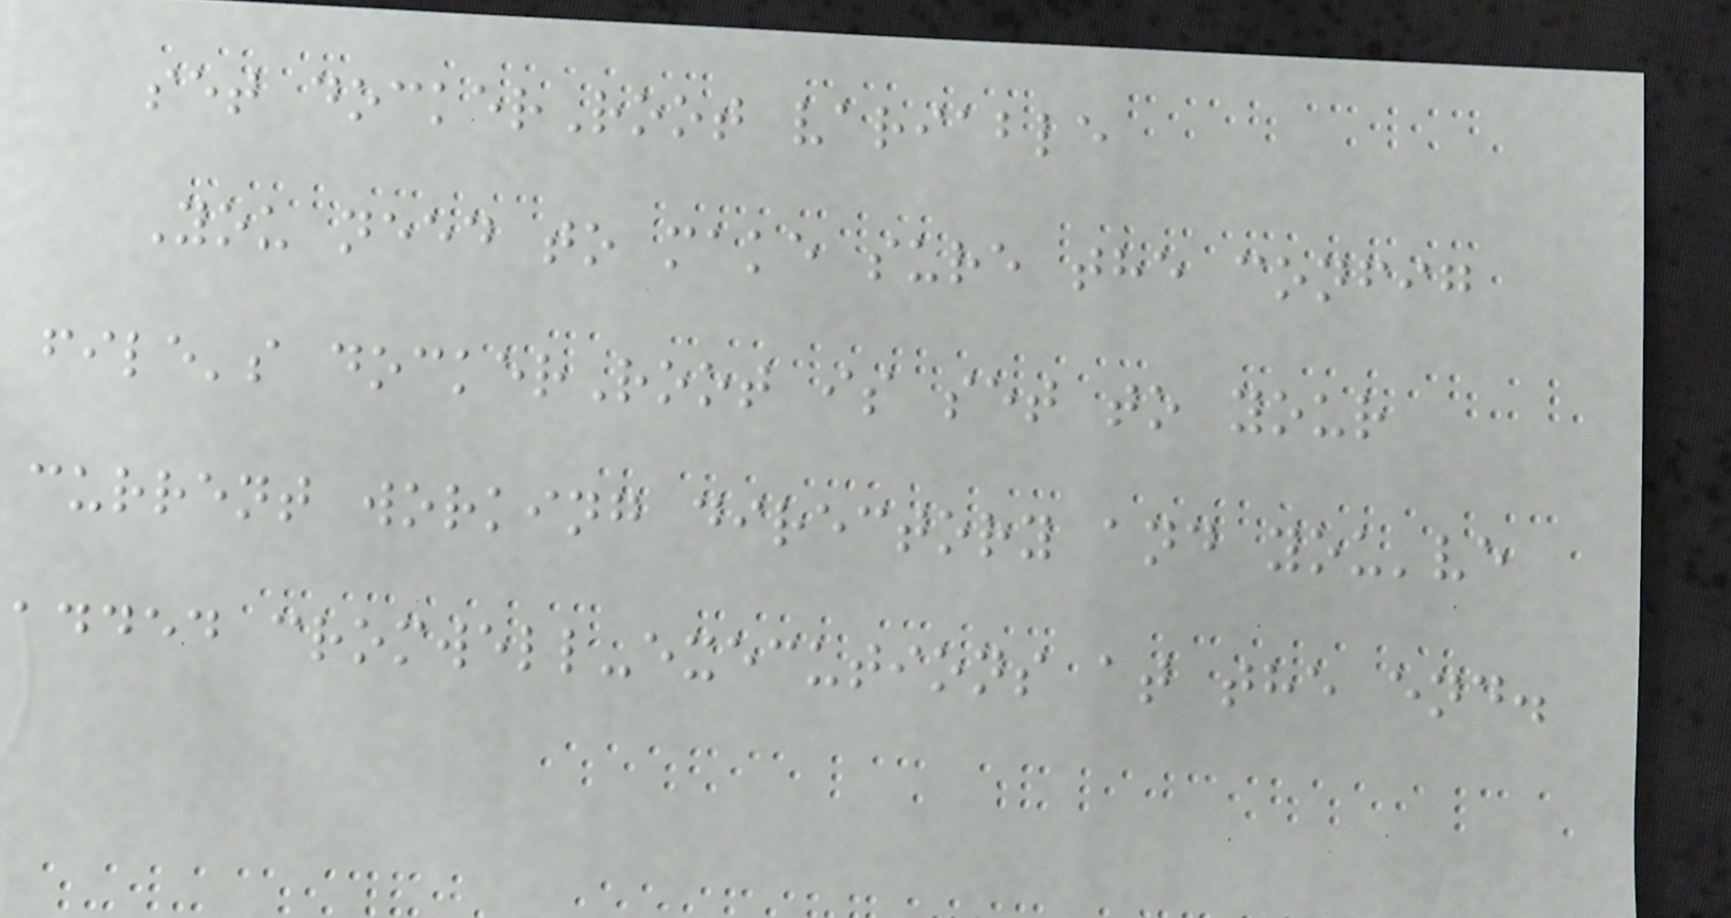set dockerRoot variable
You need to make sure the config
file's dockerRoot is set to your
current working directory and you've
added cromwell-executions at the end.
